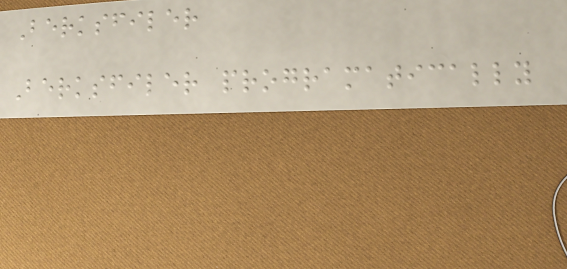Berksfiler
Berksfiler programatically
